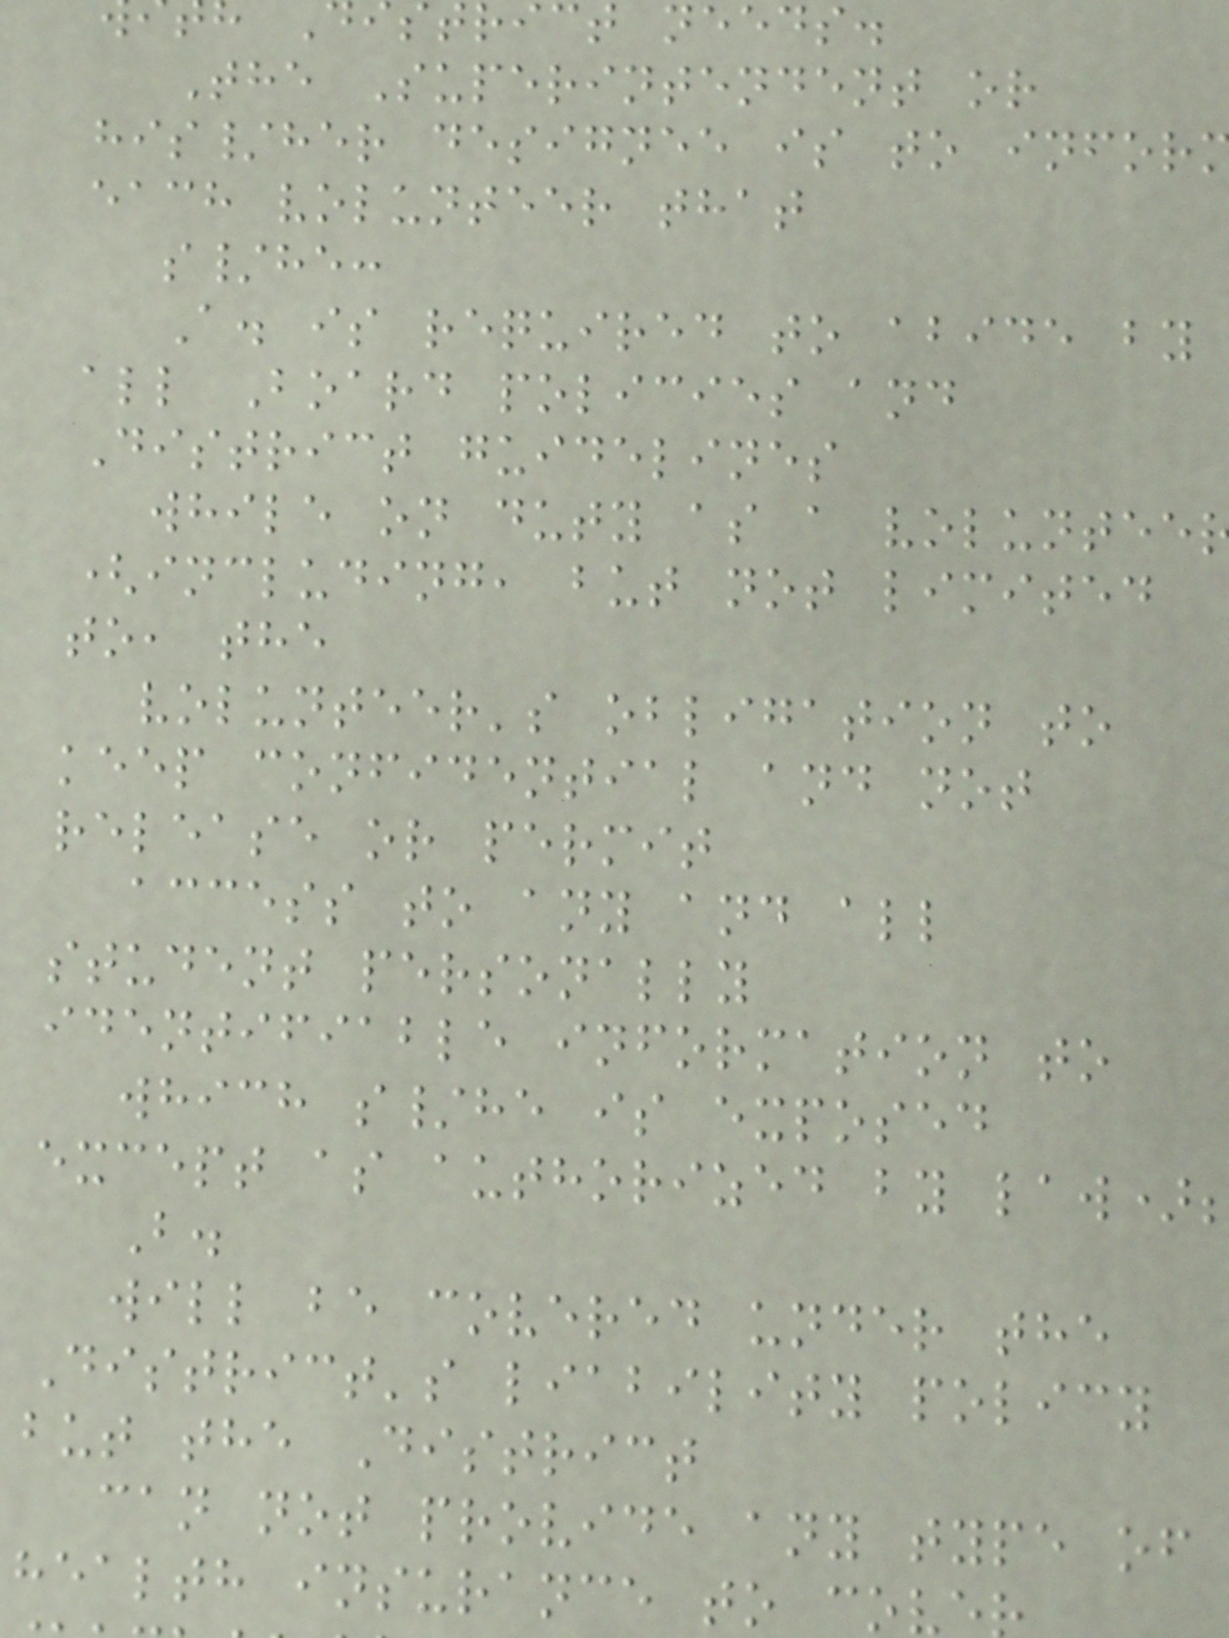rict needs.
The Superintendent or
his/her designee is to infor
each volunteer that
s/he:
A. is required to abide by
all Board policies and
District guidelines
while on duty as a voluntee
(including, but not limited
to, the
volunteer's obligation to
keep confidential and not
release or permit
access to any and all
student personally
identifiable information to
which s/he is exposed
except as authorized by law)
B.
will be covered under the
District's liability policy
but the District
can not provide any type of
health insurance to cov
